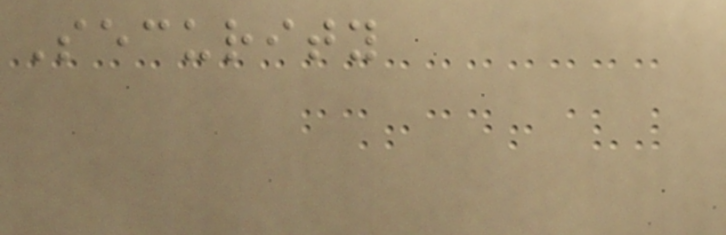Security
